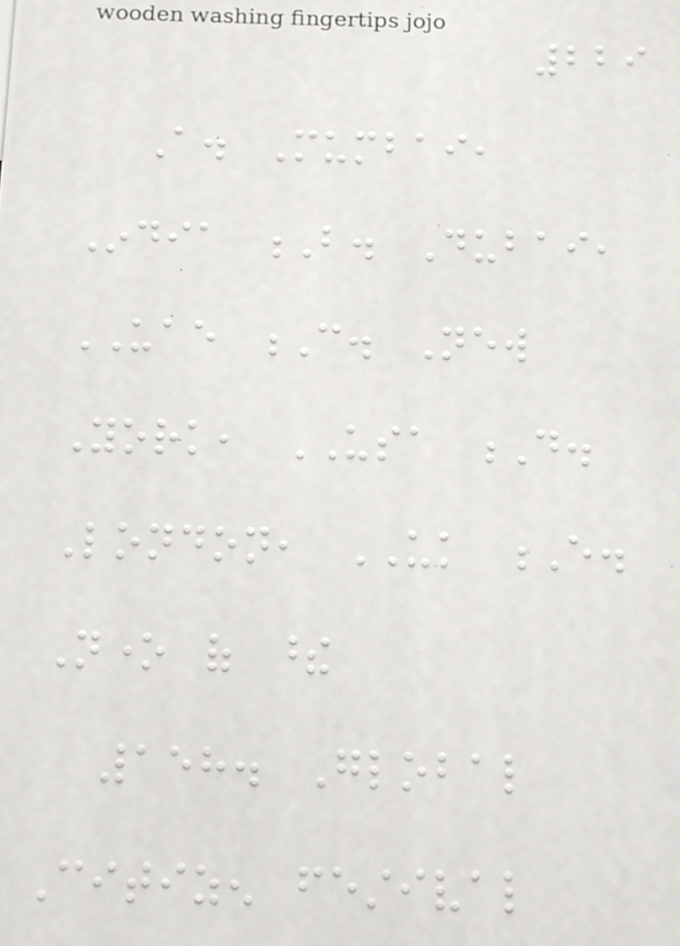229
A. Mumbai,
India B. Dubai,
UAE C. New
York, USA D.
London, UK E.
None of these
158. Global
Citizen festival
